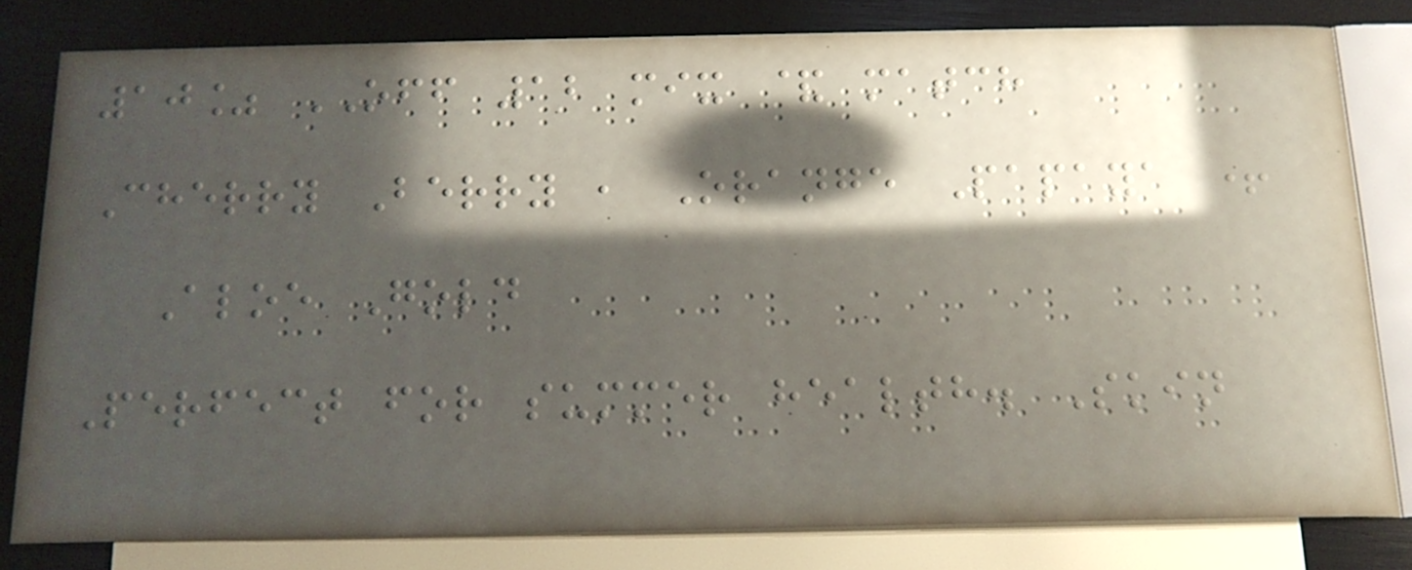10% OFF 12 mix & match
Cherry Berry , Orange Papaya +
Aloe Gold
Perfect for summer health. Skin
